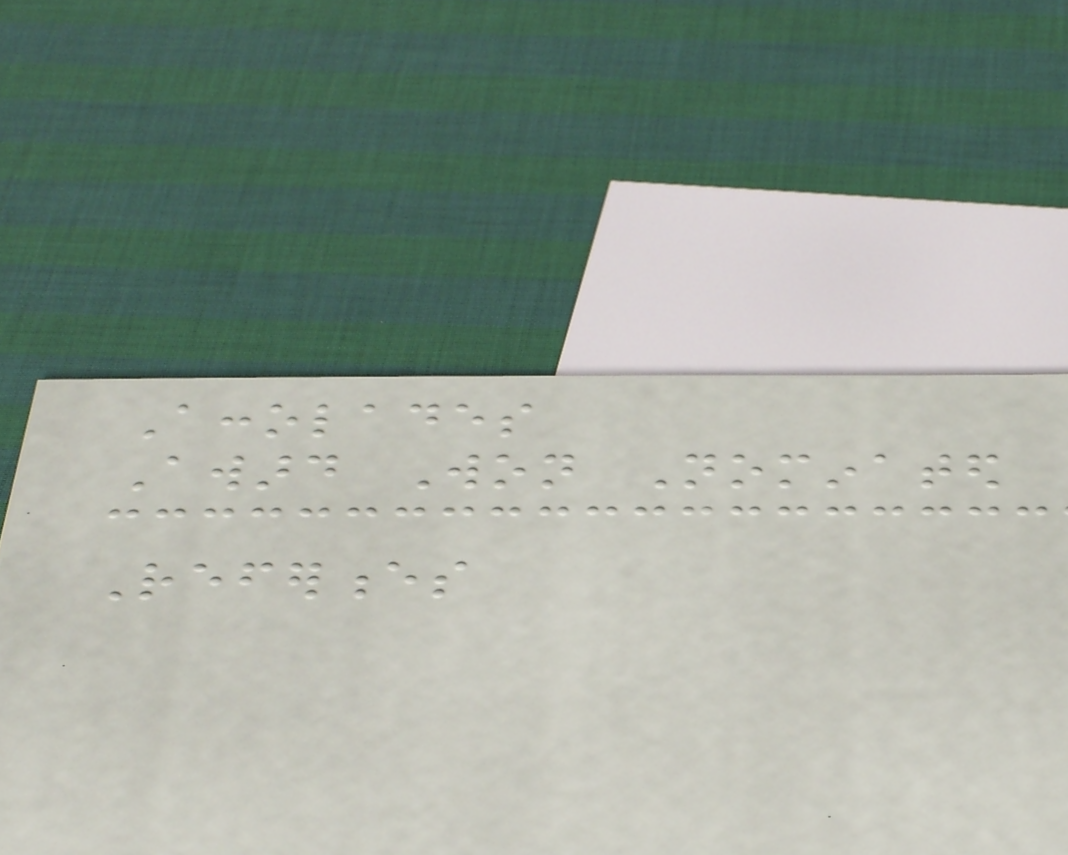Accolades
Award Won Nominated
References
